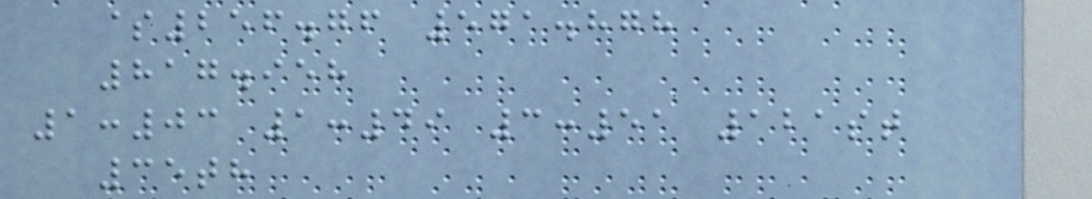$256.76 571.878
817.958
1:03 1:49 3:51 121st
35th
